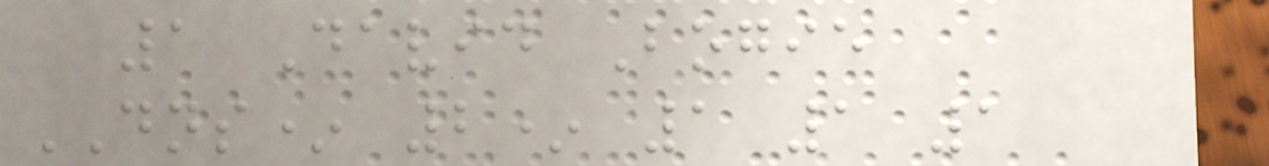1 David Bogie
DNS* 2* 1 1 1
